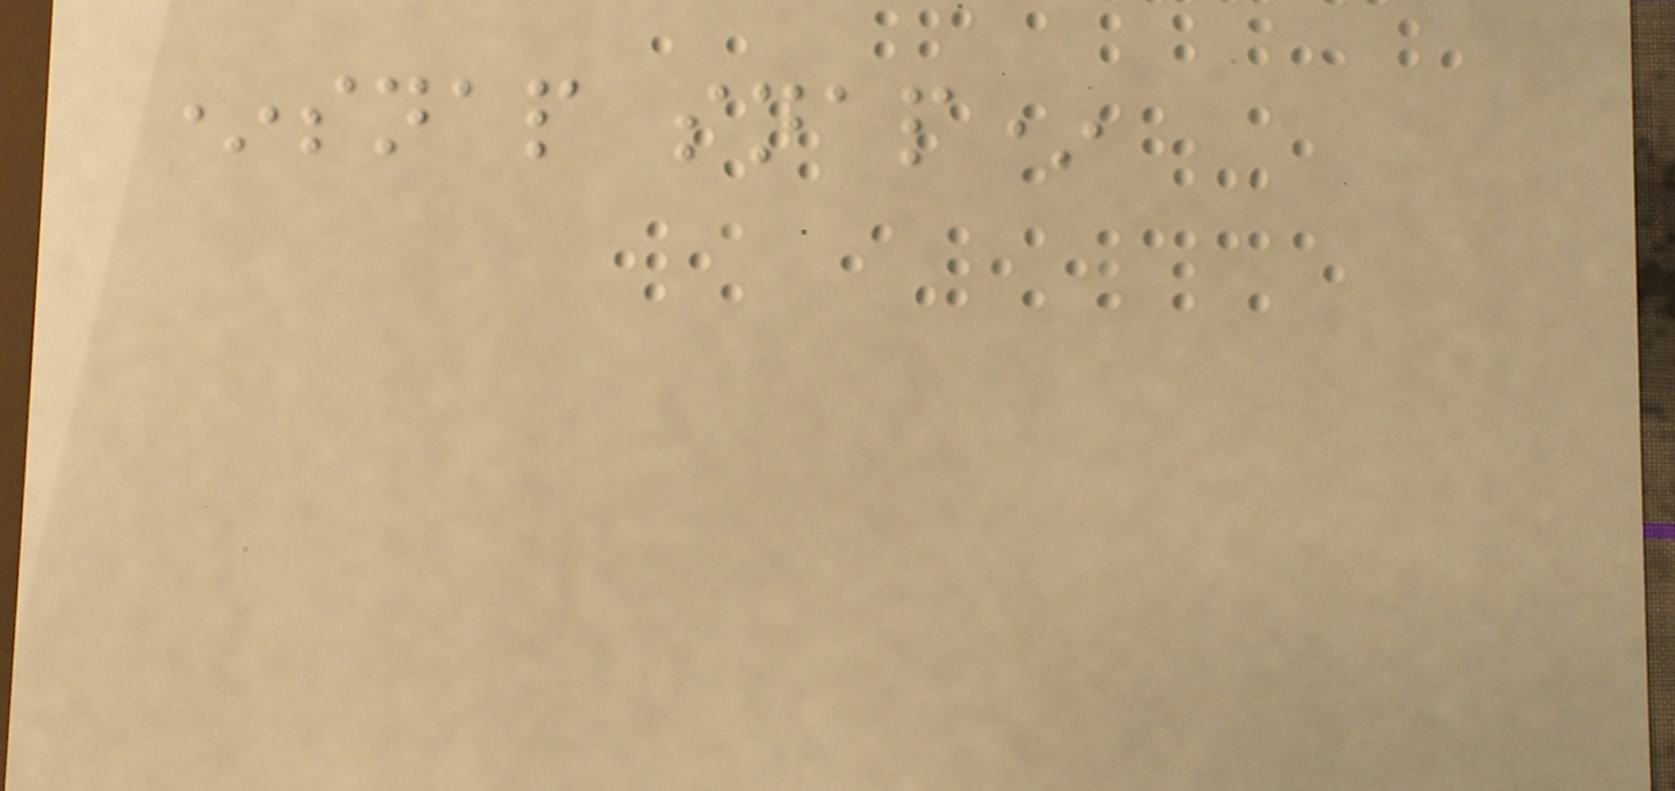*snap snap*
